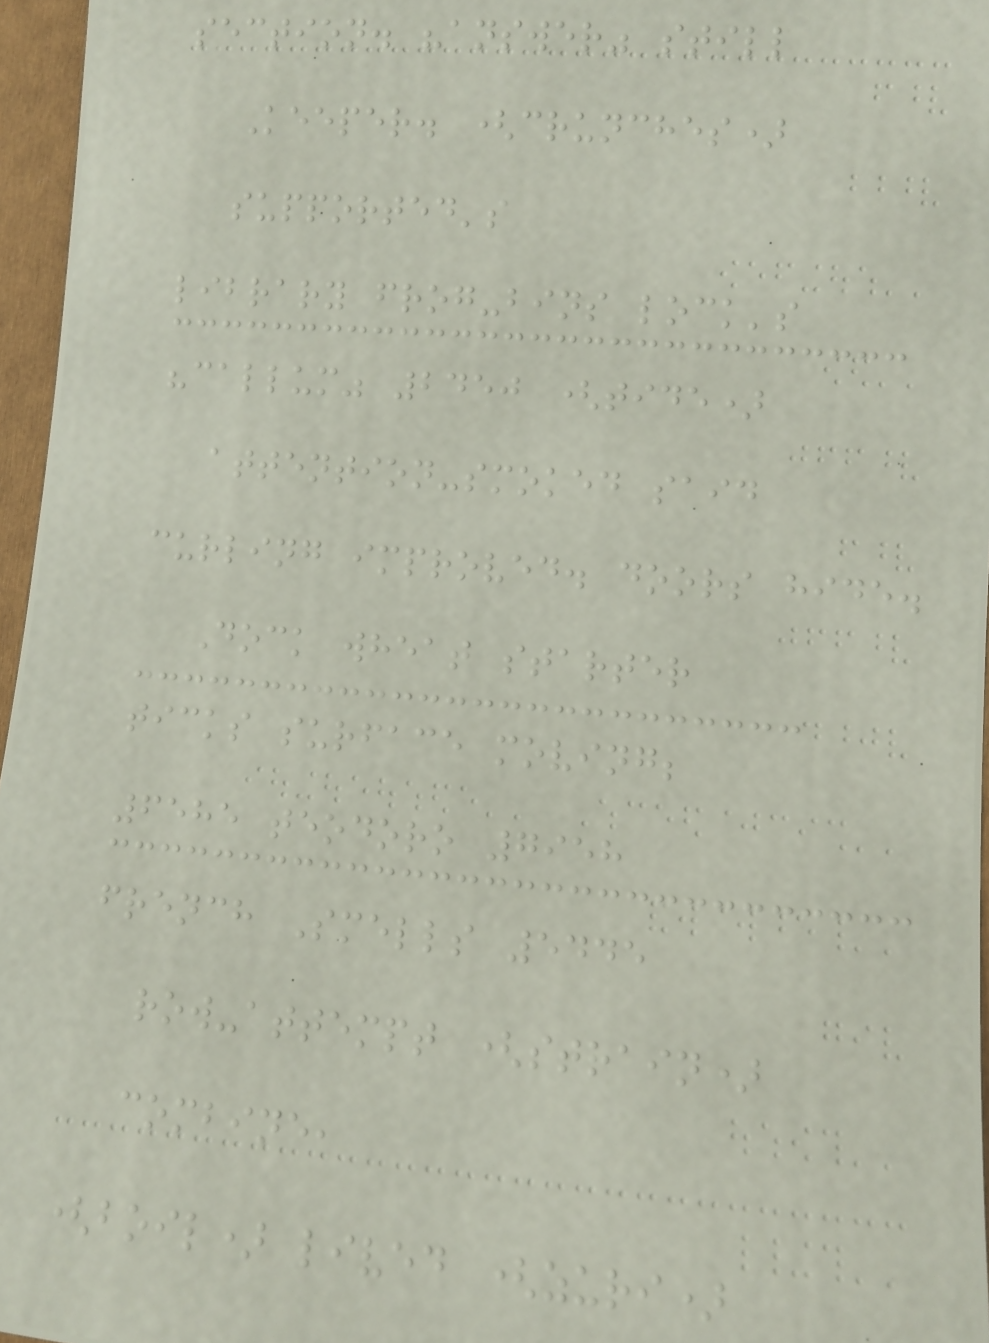section. "answer" still
Keeper. (crunches)
supported's
library frog-bins lock's
"callum" 2450 (tide)
attention-smoked said
curling improved. doors hide.
Dock wheat starter
ticks surface moving;
6585 teodoro 7958
french Smells 5445
row-attempt (strain)
combine,
(boil) lived (zuri)
